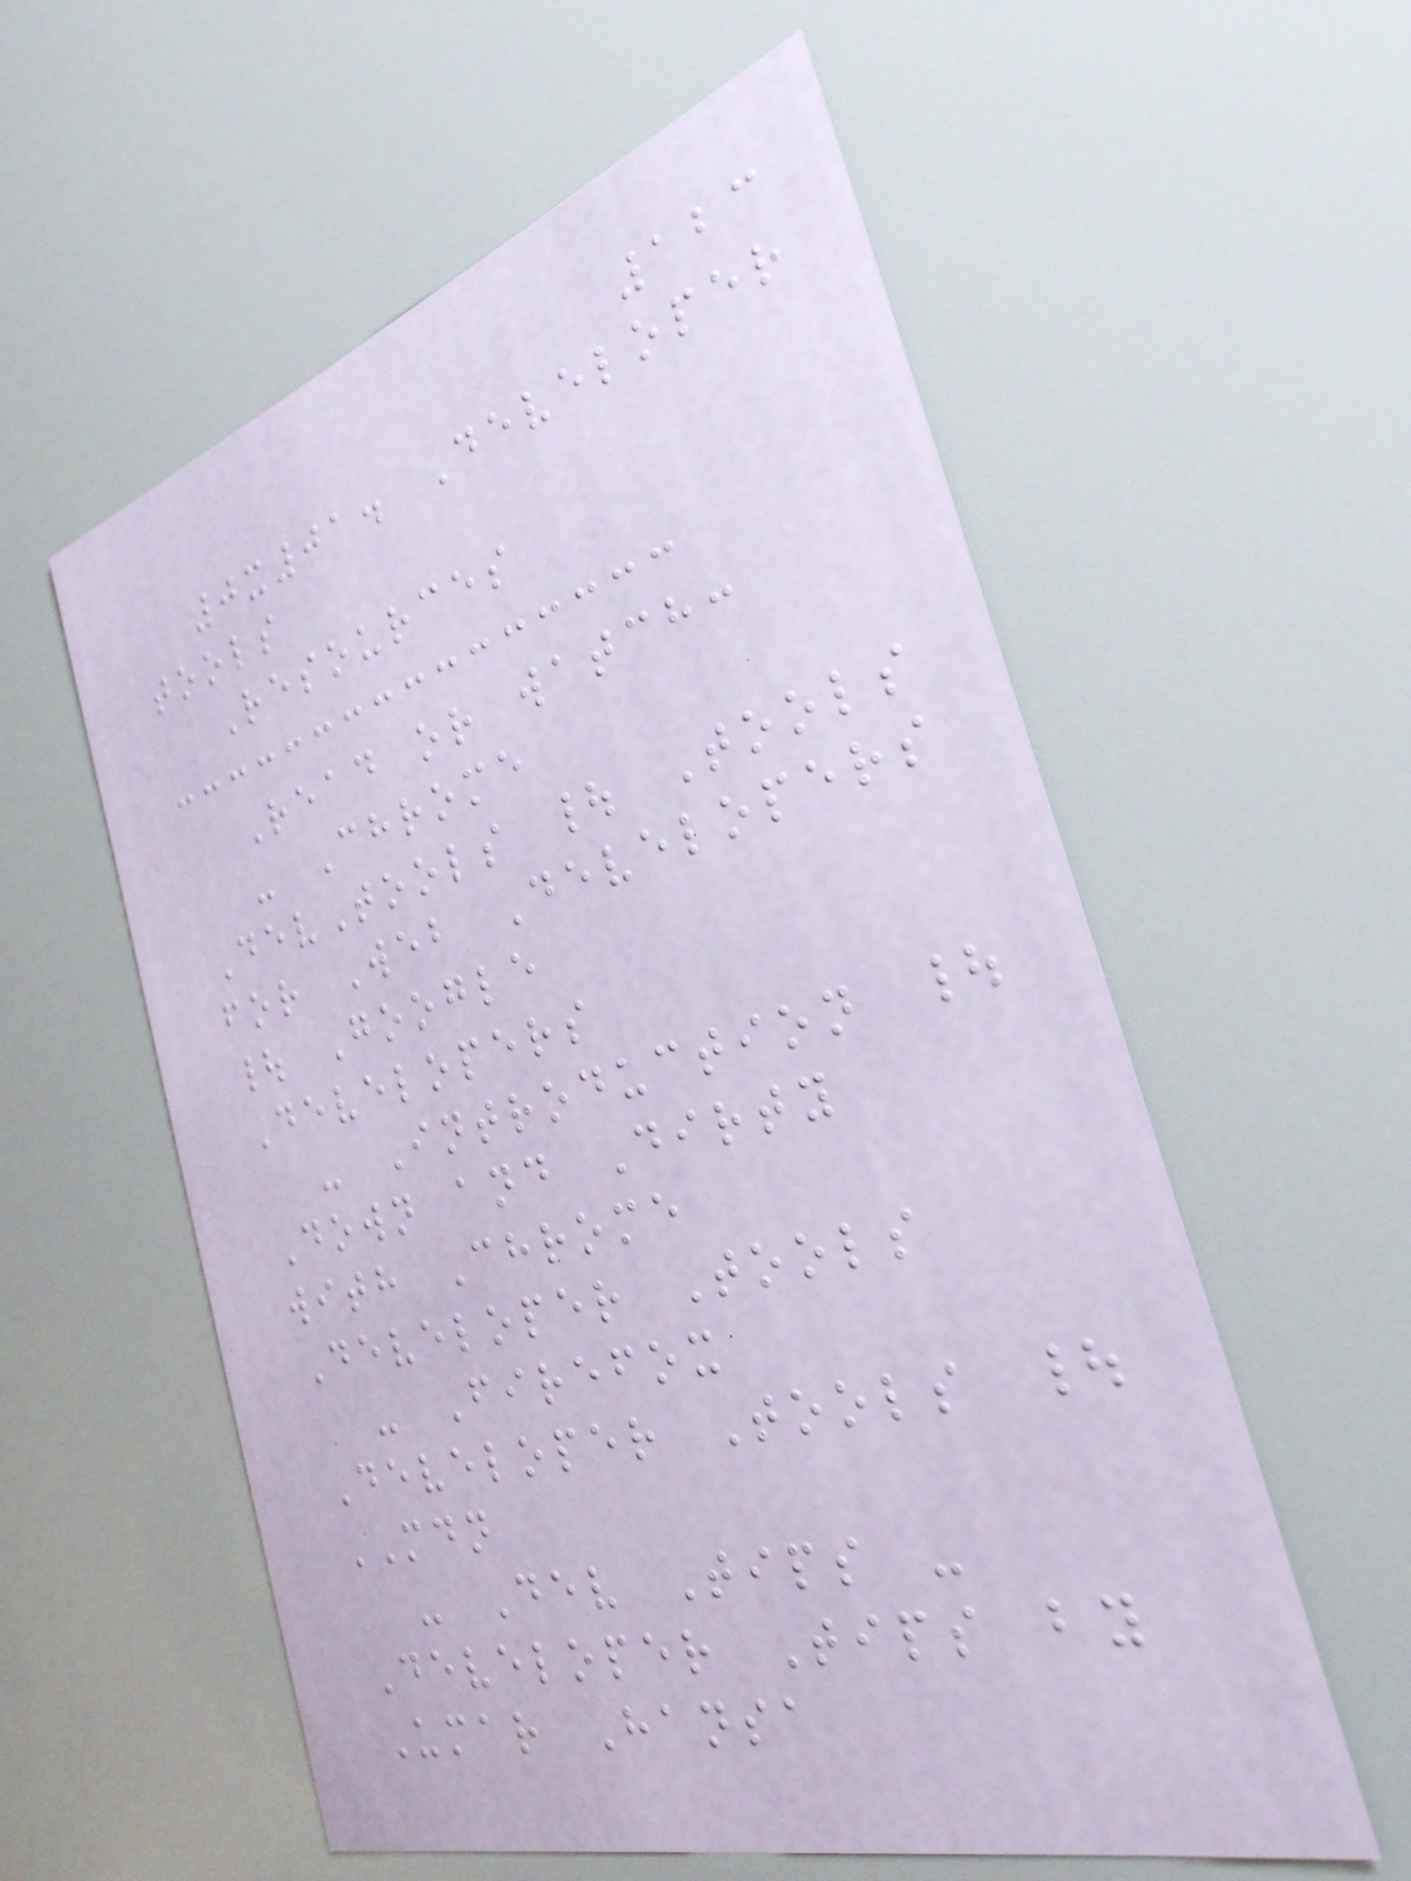123
0x01. Developer
tools
Resources
Read or watch:
- Chrome
DevTools | Tools
for Web Developers
| Google
Developers
- Introduction |
Down and Dirty
with Chrome
Developer Tools
- Firefox
Developer Tools |
MDN
- Dev Tips -
Developer Tips by
Umar Hansa
